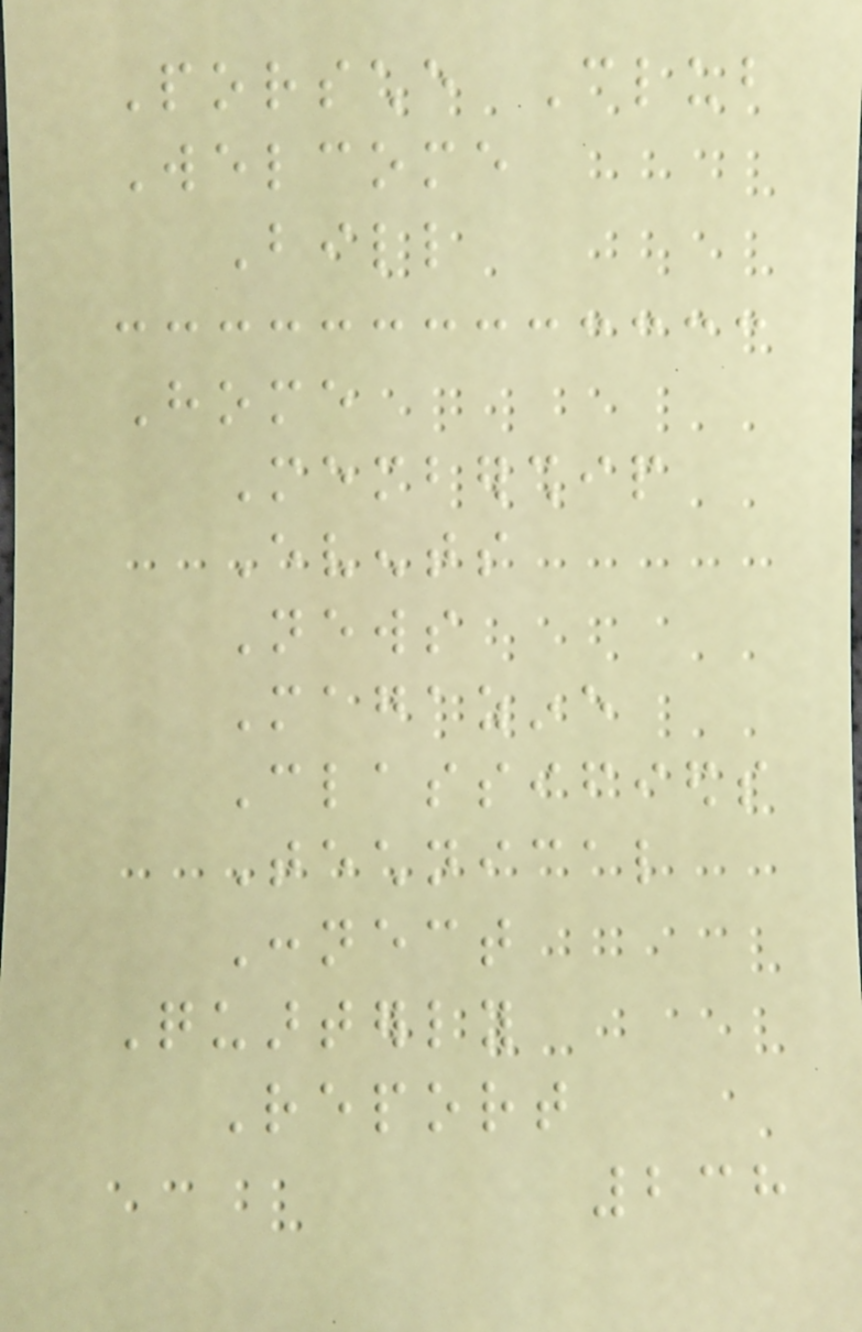Porsche Club
Welcome
Bill
Home
Membership
Events
News
Magazine
Classifieds
Technical
Connect
Quarterly
Report
238
